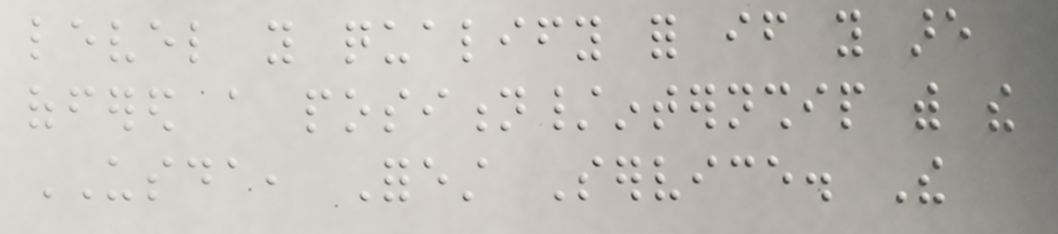level you qualify for if you are
offered a position/internship with the
USDA, Forest Service. The
